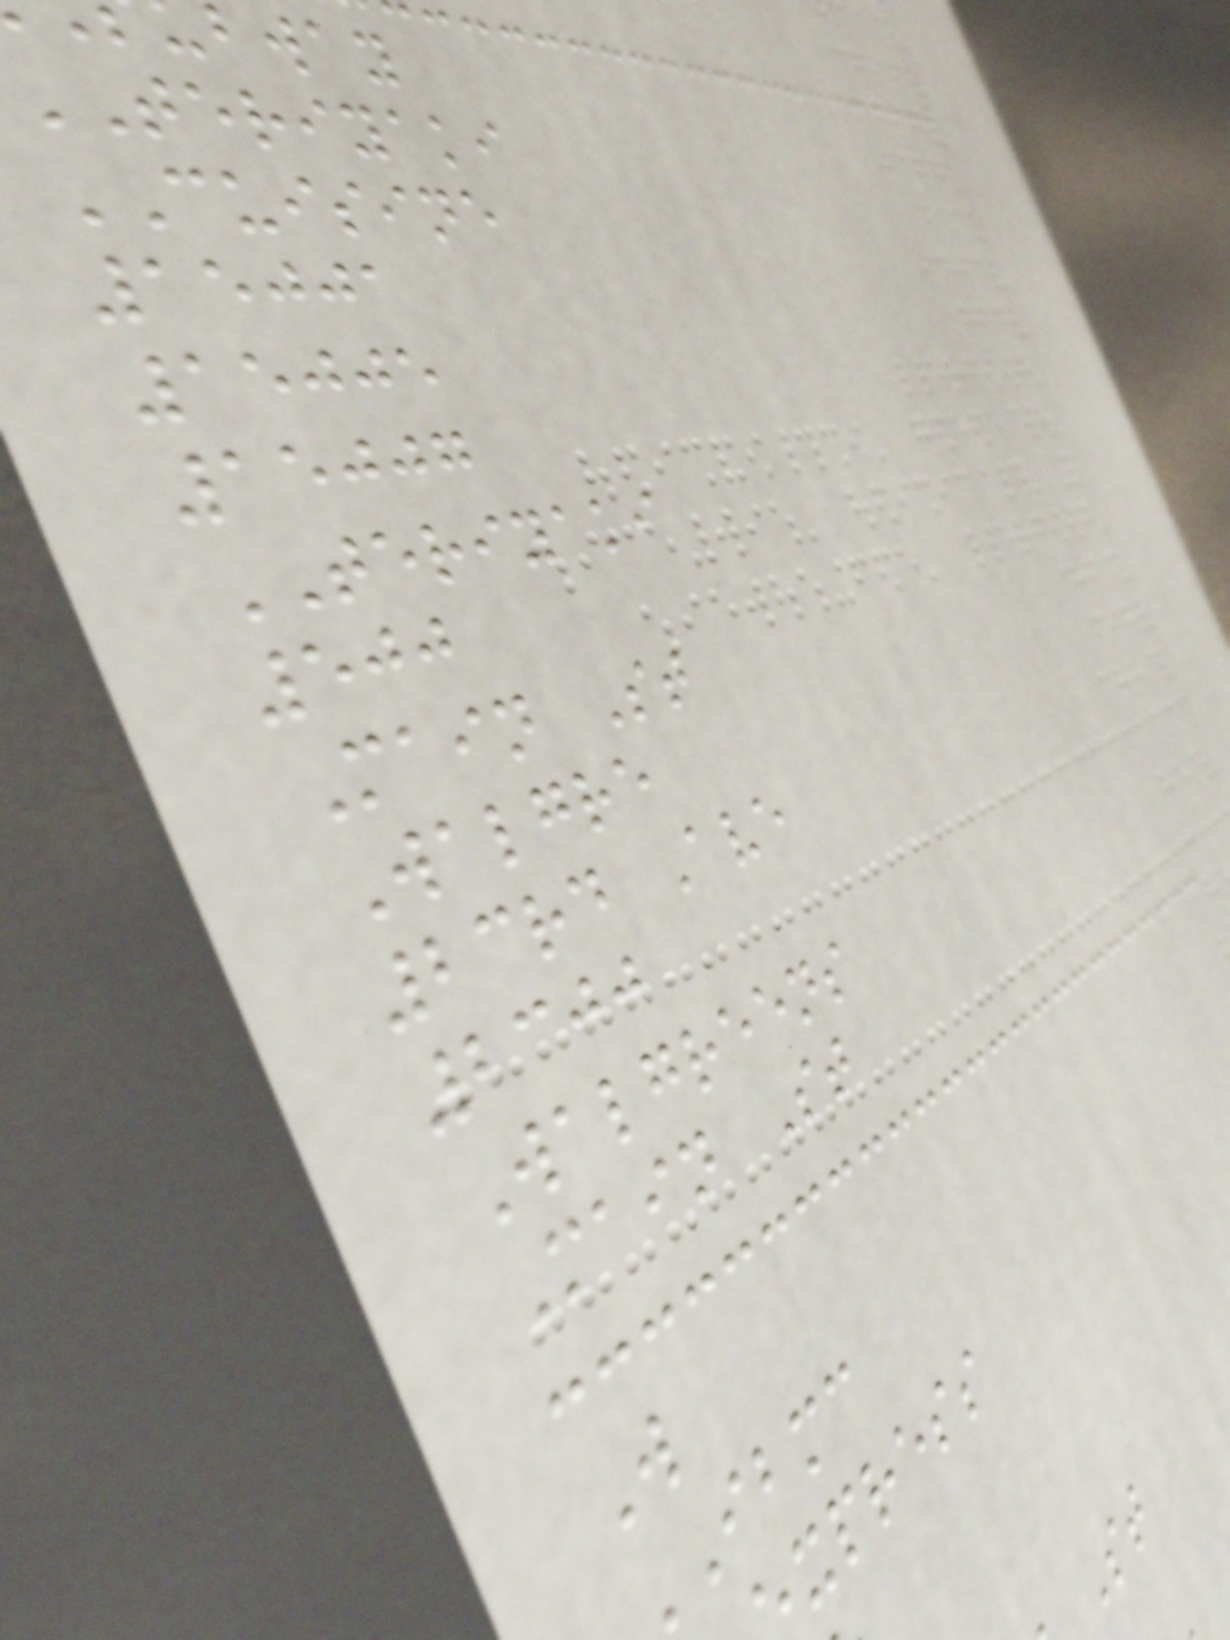bway
teriyaki
CUISINE
15001
15005
15007
TERIYAKI
500
Main St
Walgre
23rd Ave
2300
Walgreens
Main St
W
ibmc
xpress
